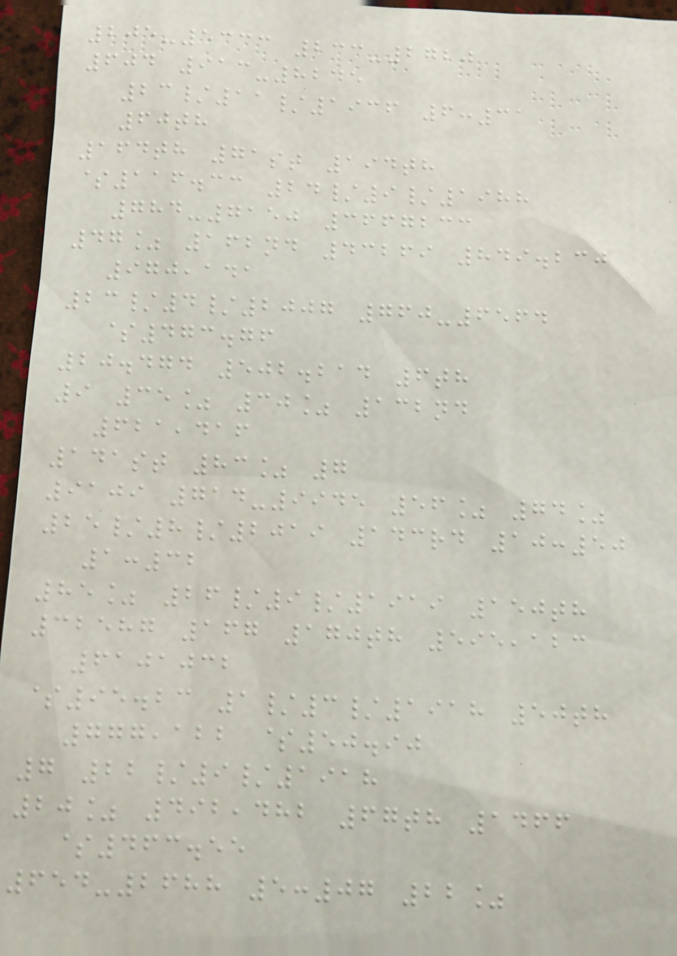205-5333 233-2720
604 913-8245
23/11/1936 6:31
60th
164th 71st 194th
$116.33 24/9/1988
784-7150 3667233
47% 162nd 43269 849.230
970,141
23/4/2007 760-6564
$473.76
20.474 502.214 6th
9 35% 30% 132nd
621,416
141st 83% 7
9109 714-9945 56% 74%
25/8/2019 143rd 10:50
1:32
85% 26/9/1919 150th
32587 167 170th 595,123
6101032
$95.23 1/3/1918 50th
777,122 $50.90
7 22/9/1918
20% 492,482 67th 1466
$463.55
654-2688 5:07 22%
